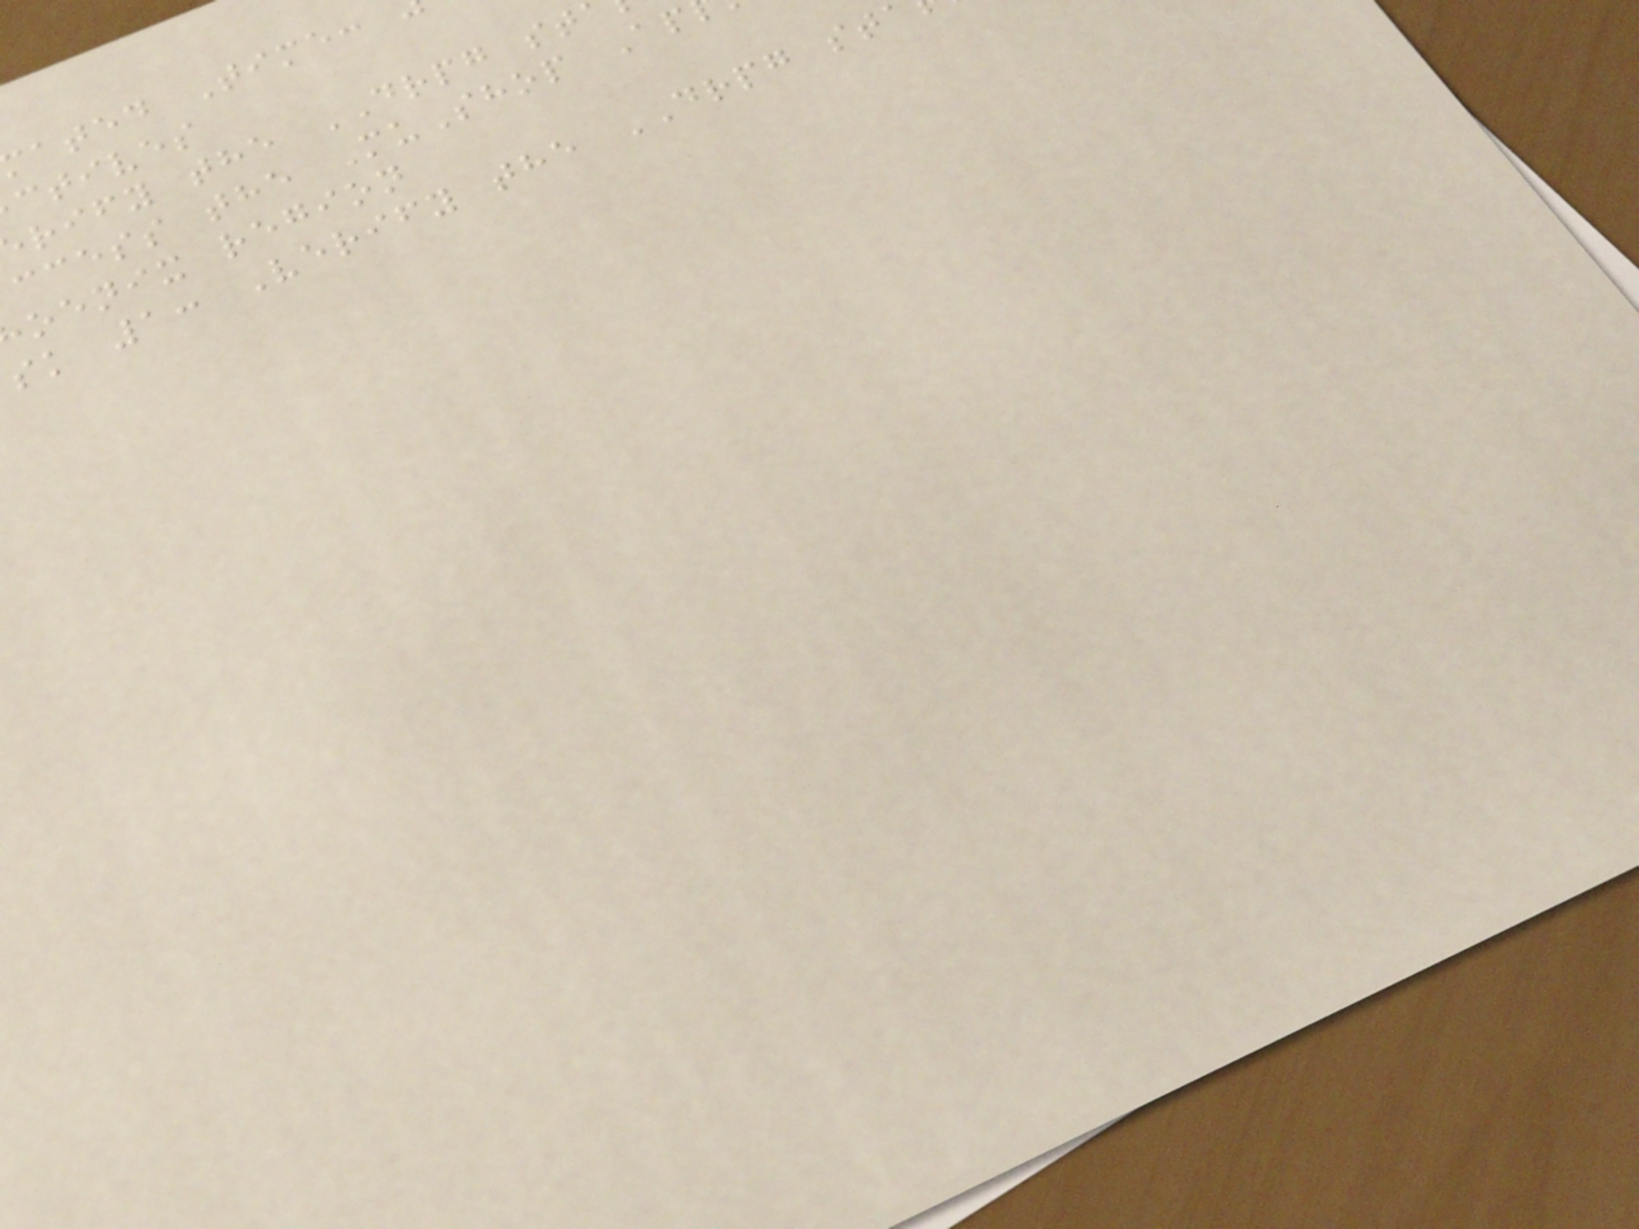ated Time:
ctives
rify the DRPG st
ccess the MuShop Ap
oenix region
sk 1: Verify the DRPG st
